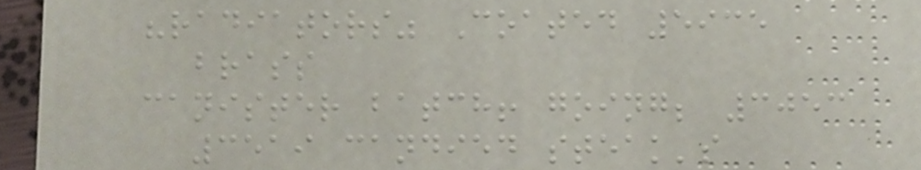"radiators" Coated 5935
brass
canister batch! going; 3053
3519 candied steak's
